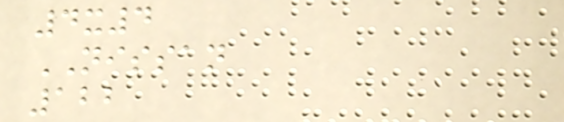4x4
NISSAN
122
